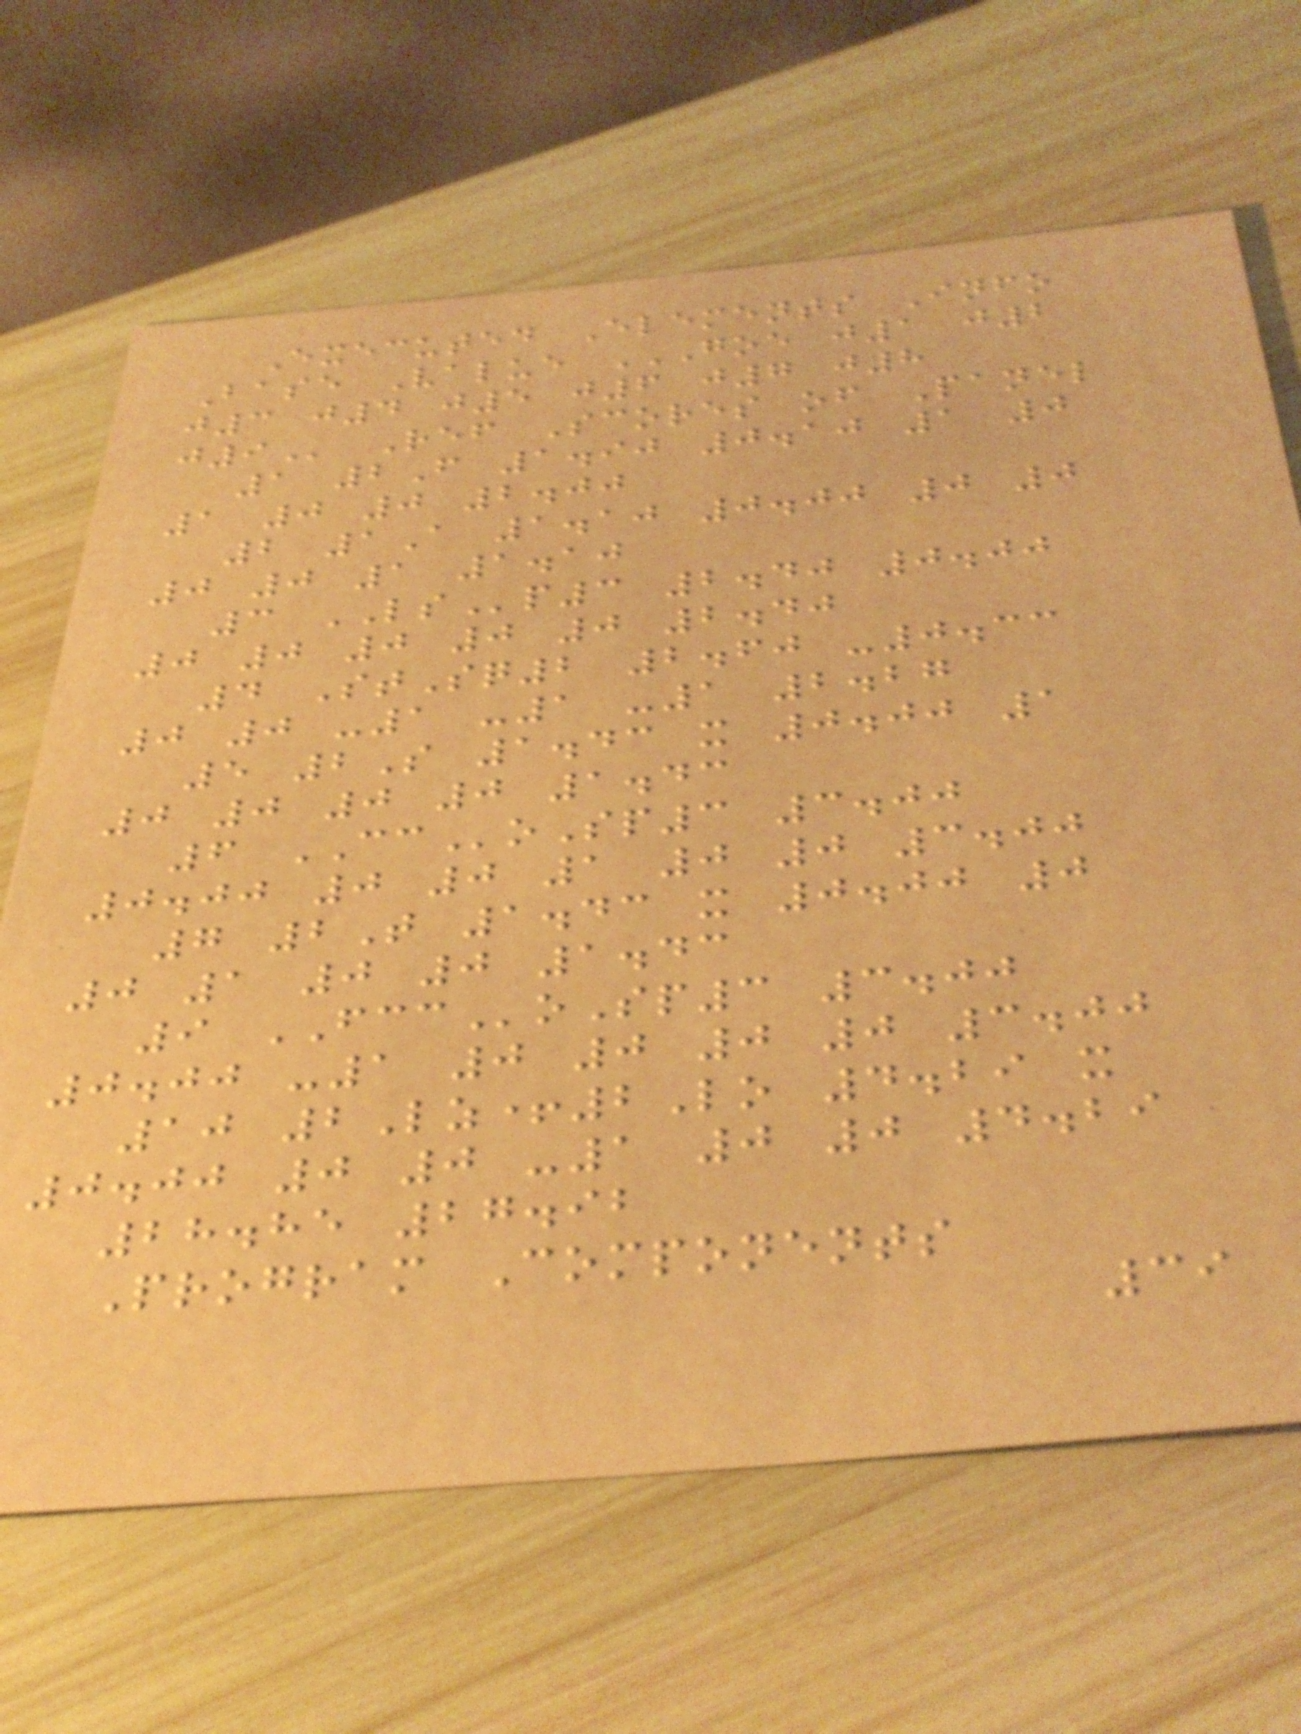Executed Elements Info
Base Value GOE J1 J2
J3 J4 J5 J6 J7 J8
J9 Ref Scores of Panel
1 2F 1.90 0.10 1 0
1 0 0 2.00
2 1A 1.10 0.00 0 0
0 0 1 1.10
3 LSp3 2.40 0.00
0 0 0 0 0 2.40
4 StSq2 2.60 -0.33
0 0 -1 -1 -1 2.27
5 2S 1.43 x 0.00 1
0 0 0 0 1.43
6 CCoSp3 3.00
0.00 0 0 1 0 0 3.00
7 2T 1.43 x 0.00 0
0 1 0 0 1.43
9 FCCoSp3 3.00
0.00 -1 0 0 0 0 3.00
10 2Lz+2Lo 4.29 x
0.00 0 0 -1 0 0 4.29
28.85 27.92
Program Components
39
